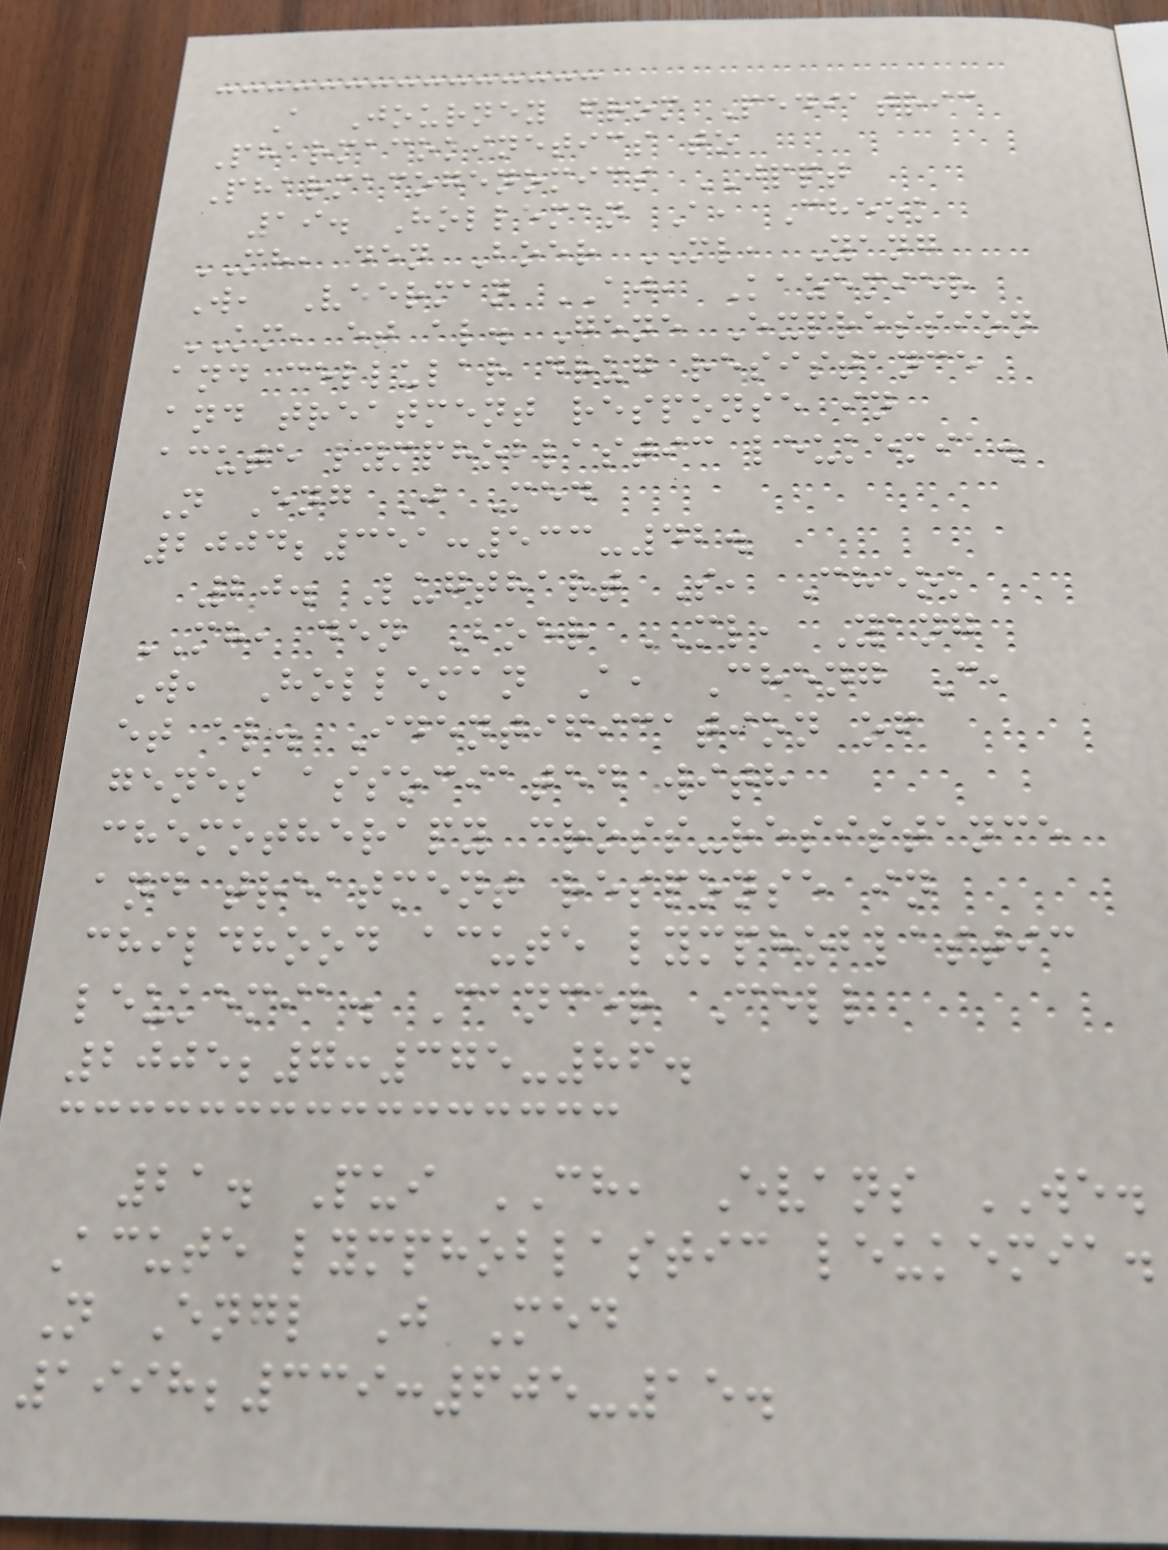A Journey from Pediatric
Pharmacokinetics to
Pharmacogenomics JPPT
19. Holleman A, Cheok
MH, den Boer ML, Yang
W, Veerman AJ, Kazemier
KM, et al. Gene Expression
and cellular drug resistance
and treatment response in
acute lymphoblastic leukemia.
N Eng J Med
2004;351:533-42.
20. Lugthart S, Cheok
MH, den Boer ML, Yang
W, Holleman A, Cheng C,
et al. Identification of
genes associated with
chemotherapy cross-resistance
and treatment response in
childhood acute lymphoblastic
leukemia. Cancer Cell
2005;7:375-86.
21. Pui CH, Evans WE.
Acute lymphoblastic leukemia.
N Engl J Med
1998;339:605-15.
